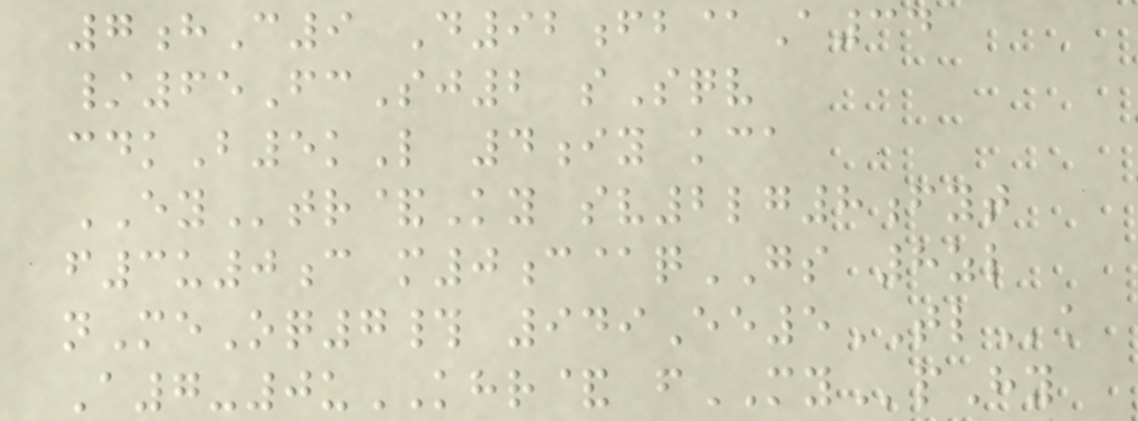7hC9 D92fb@A34
/65FcSj2 sSqv
cdkB5kL 4iy kca
EYtr&Ky sv2lg8fyt
f3u0c m0c@qGS 8zl
nMeOq7# 949Ee5TLk
A7-0uKHR& fMYpHy
